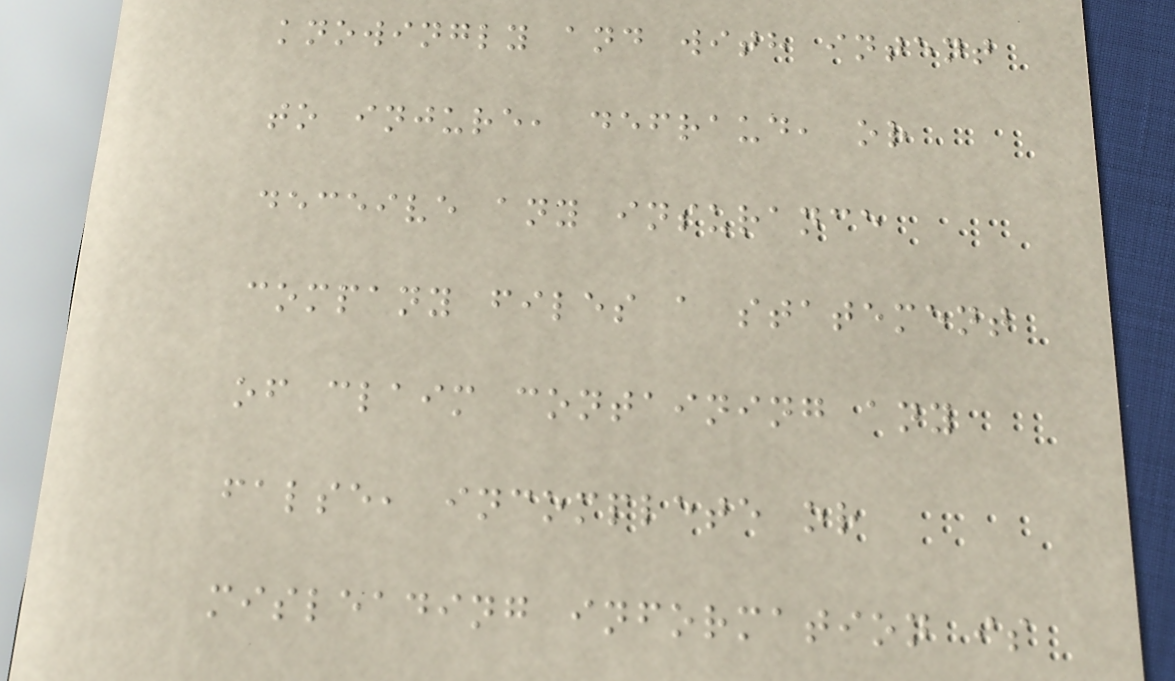knowingly and with intent
to injure, defraud, or
deceive any insurance
company files a statement
of claim containing any
false, incomplete or
misleading information is
